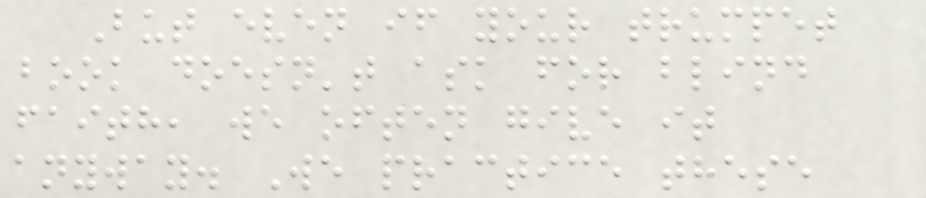But even if your trumpet
book doesn't ask for blind
faith, we often give it
anyway. We practice these
